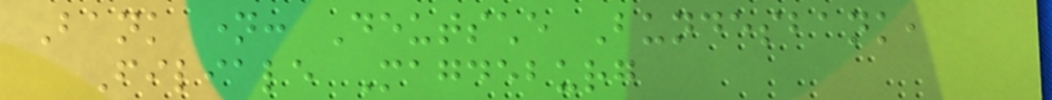Bank name: Deutsche Bundesbank,
Filiale Magdeburg
